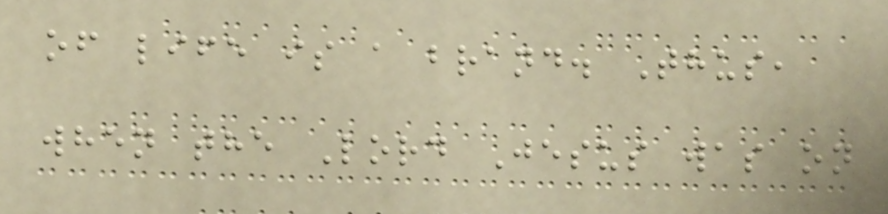of life is a brand. Thus,
when the Lord Jesus was on
